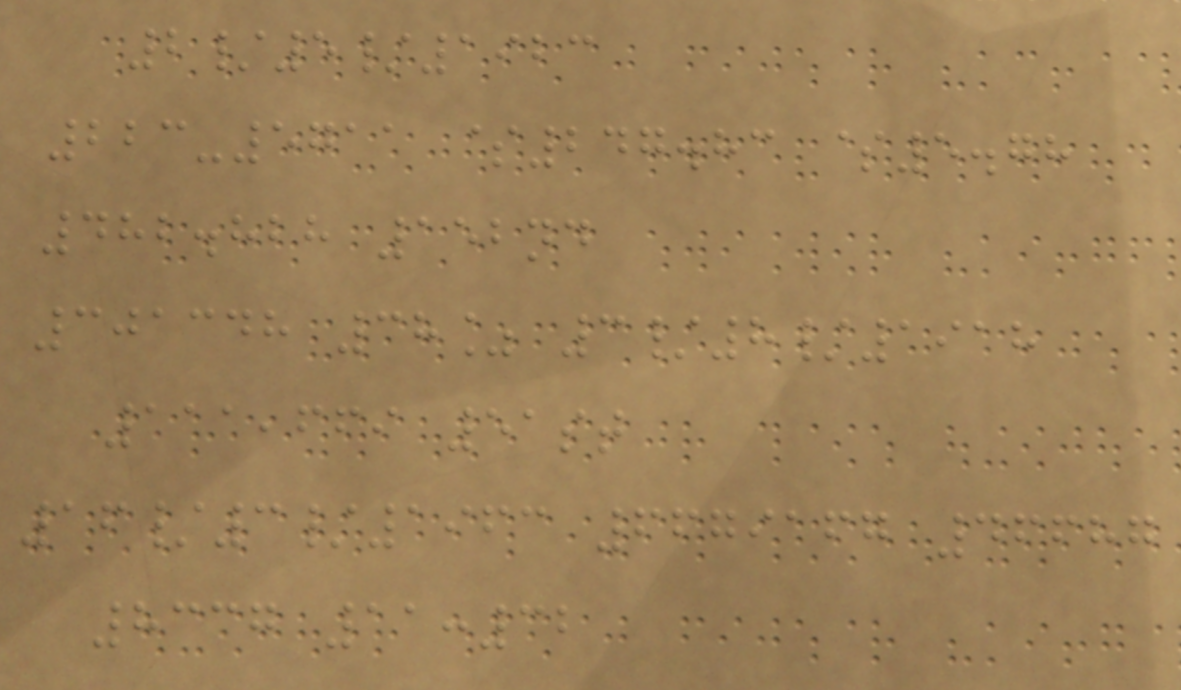2/5/1923
223-5711 $247.83 $5.78
482.828 152nd
301348 38% 3/8/1918
111,669 51st
16/3/1963 6679167 46687
8337 11:32
